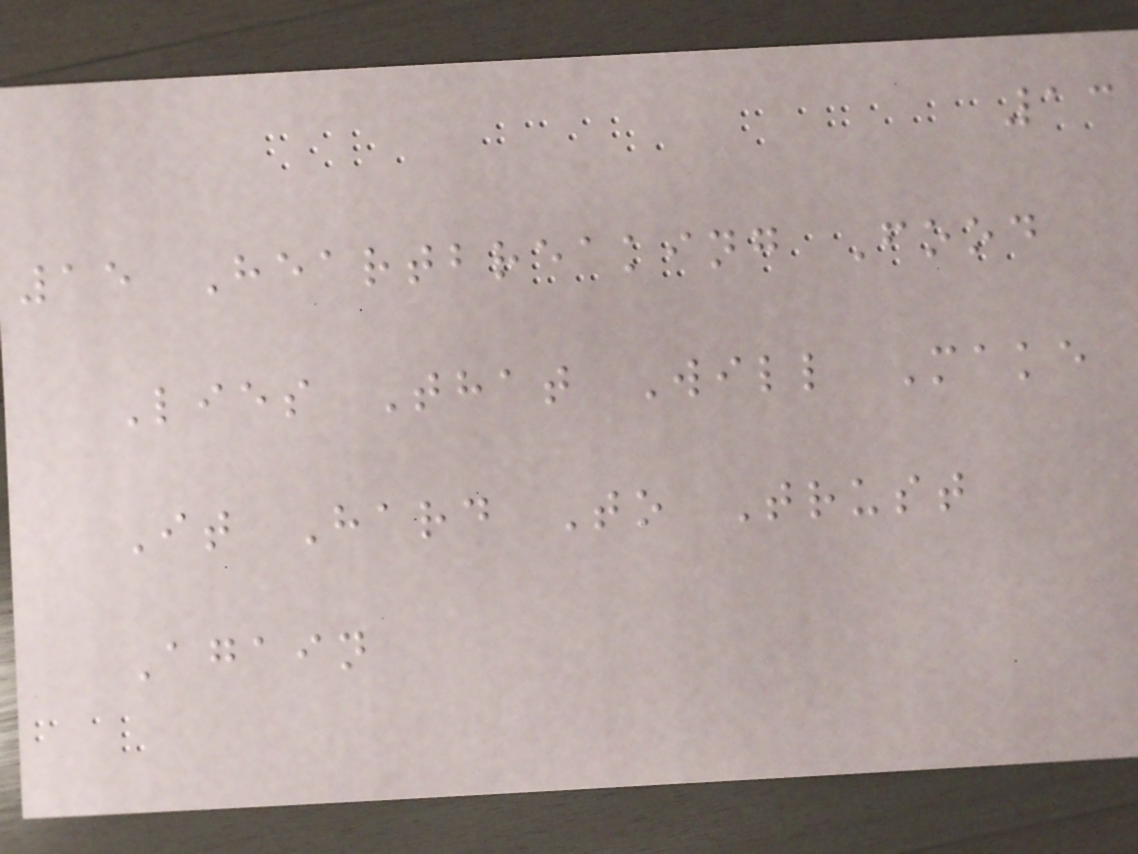13
15 Heartbreaking Food
Lies That Will Make
It Hard To Trust
Again
